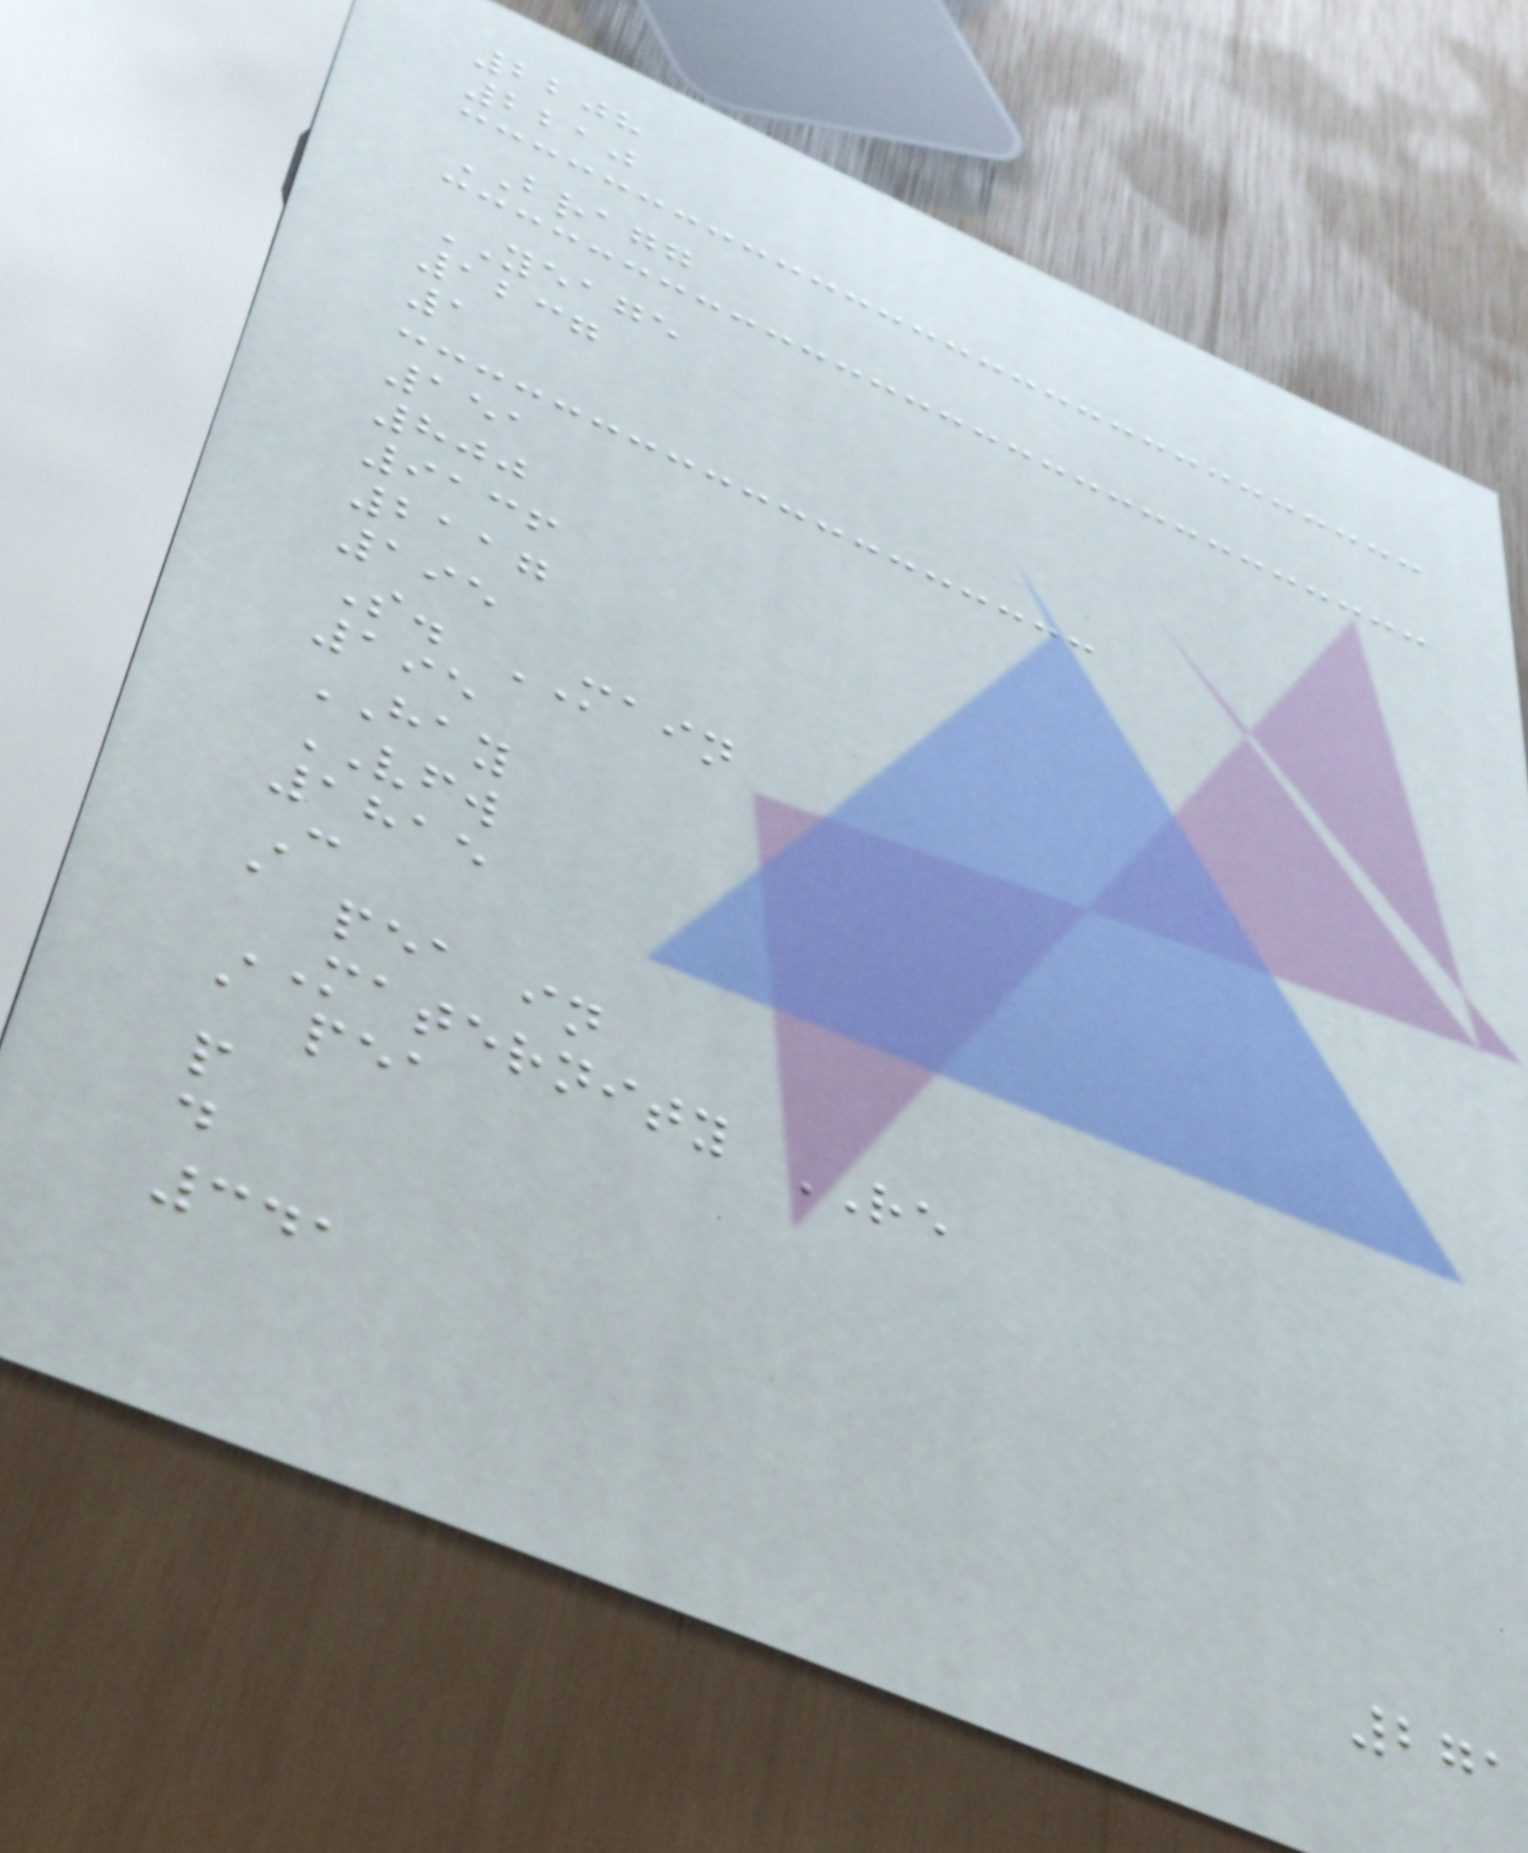2208
2210
BRAGG
YEAGE
1237
1
151
800
9136
2117
195
S. MAIN
195
HAY
VFW
1815
C
a pea in
MATERNITY RE
a pea
p
d
341
271
